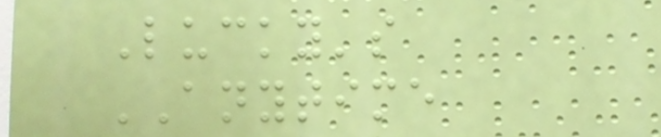Lucky's
ANYTIME
